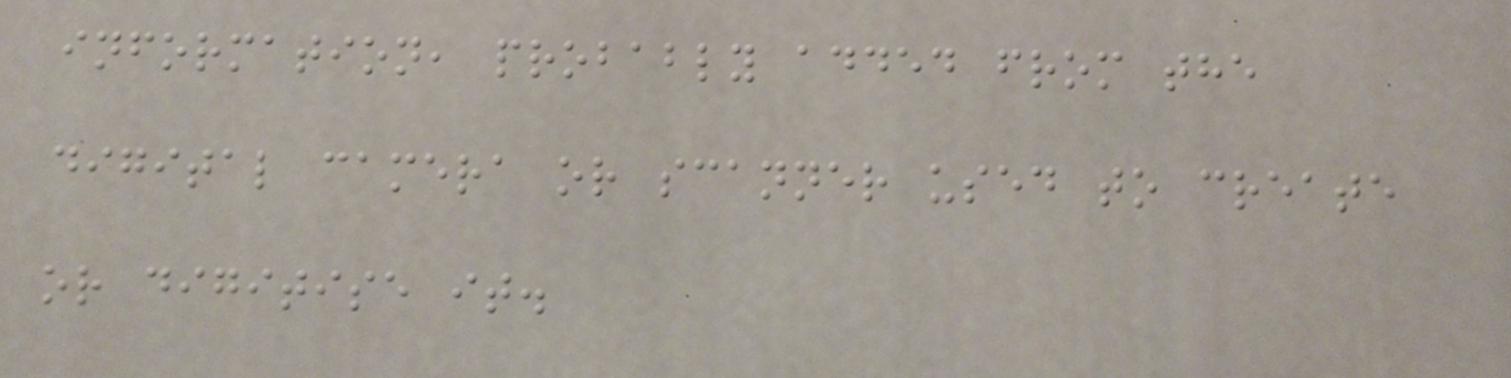information, probably added from the
digital camera or scanner used to create
or digitise it.
